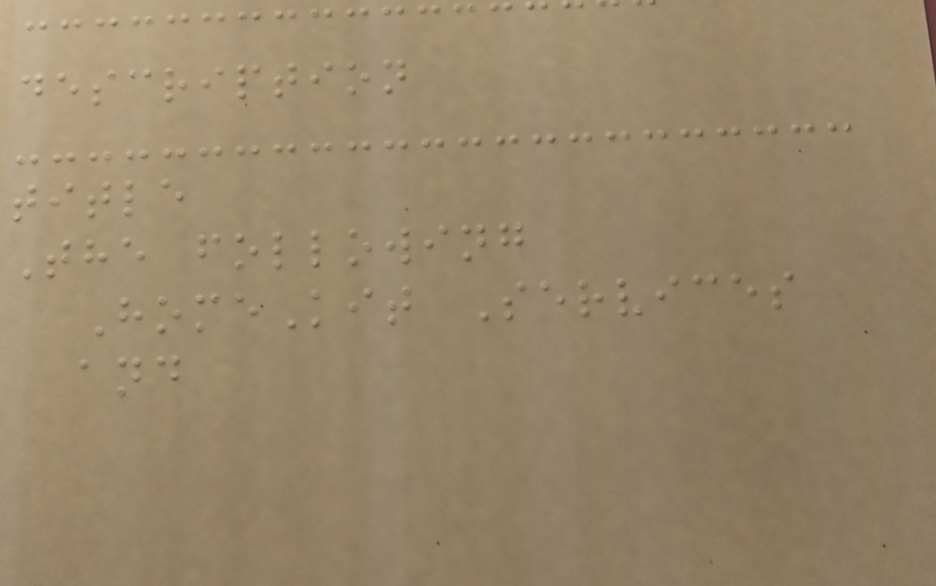description
title
The following
HomeKit Services
and
